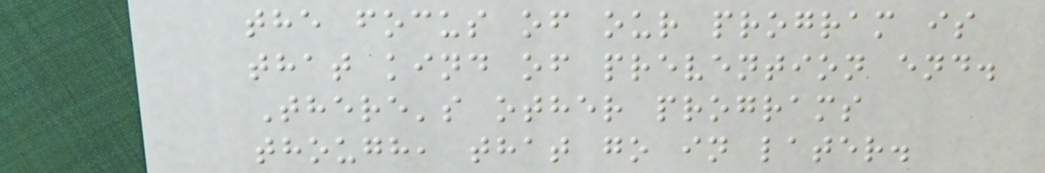the focus of our program is
that kind of prevention end.
There's other programs
though, that go in later.
